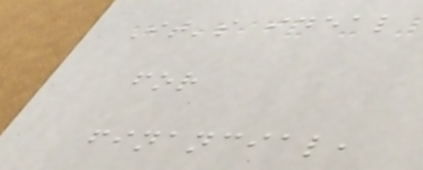It's ideal
for
financial,
